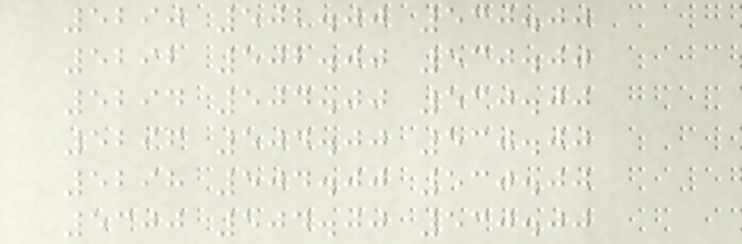5290 502.00 530.00
5292 502.00 530.00
5294 504.00 530.00
5296 504.00 530.00
5298 504.00 530.00
5300 504.00 530.00
